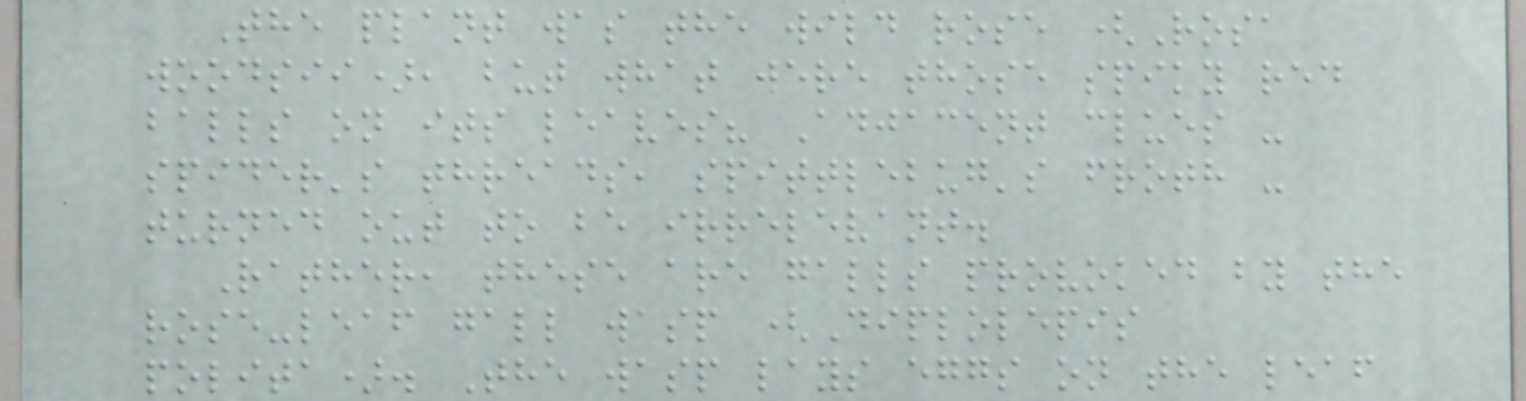The plant was the wild rose (Rosa
woodsii), but what were those spiky red
balls on its leaves? Adjacent clues -
spider's threads, spittlebug's froth -
turned out to be irrelevant.
Rather, these are galls provoked by the
rose-leaf gall wasp (Diplolepis
polita). The wasp lays eggs on the leaf
